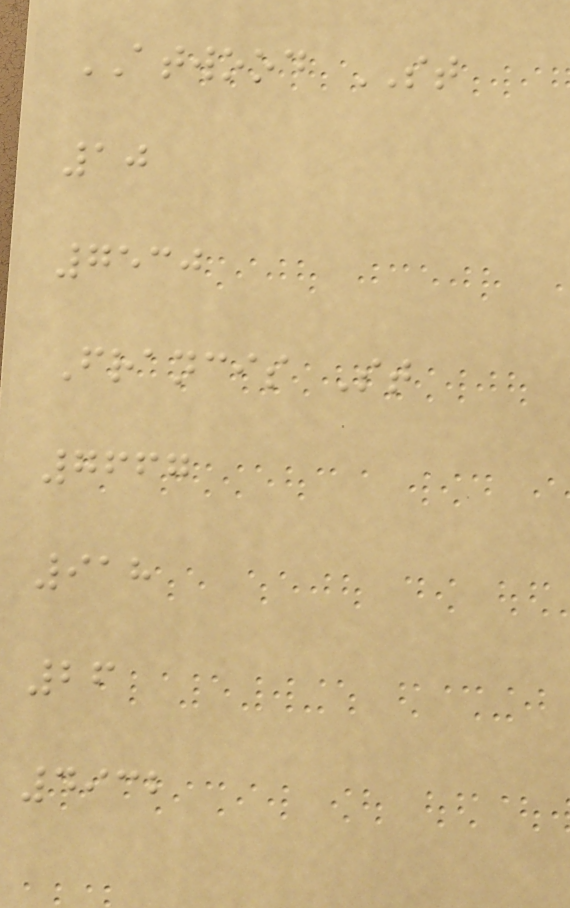ATWOOD ST
10
7530
Francis St
7667
918
26
4932
